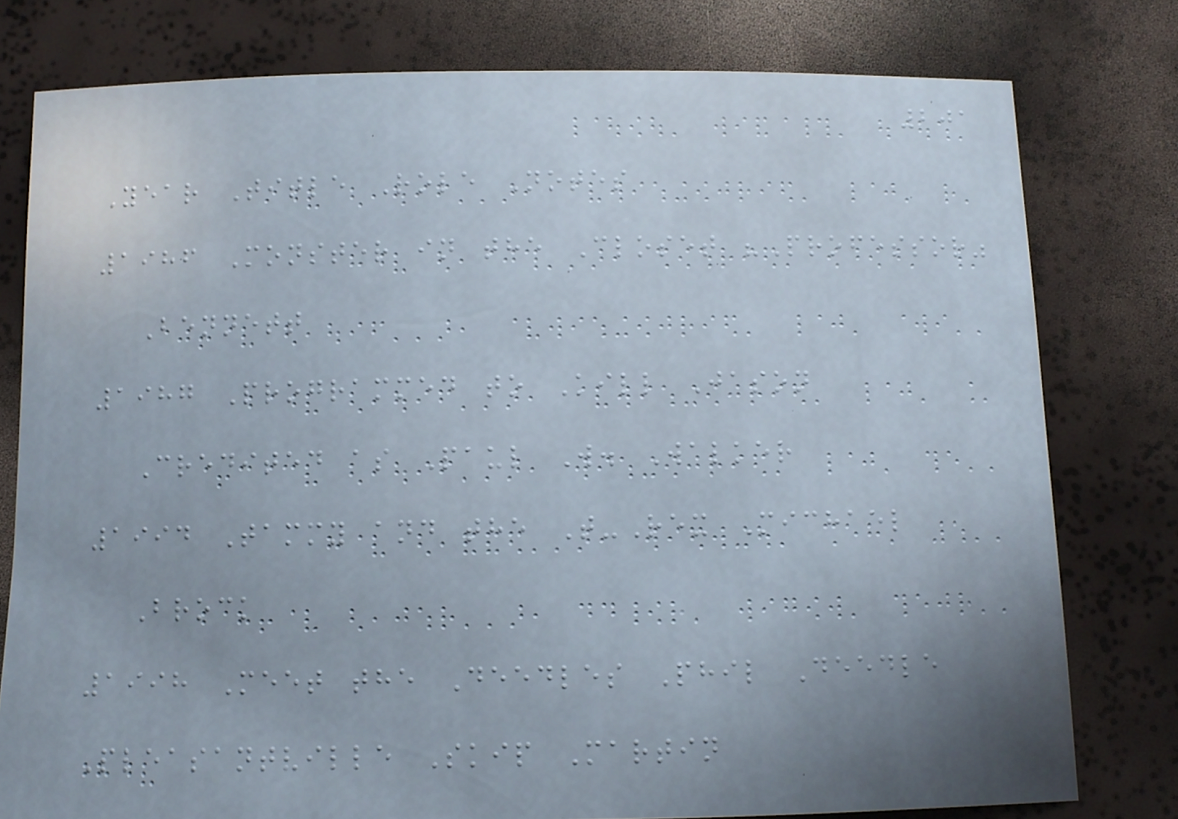201
Year Title Role Notes
1986 Monster in the Closet "Professor"
Bennett
1987 Programmed to Kill Jason
Credited as Paul W. Walker
1994 Tammy and the T-Rex Michael
Brock
1998 Meet the Deedles Phil Deedle
Pleasantville Skip Martin
